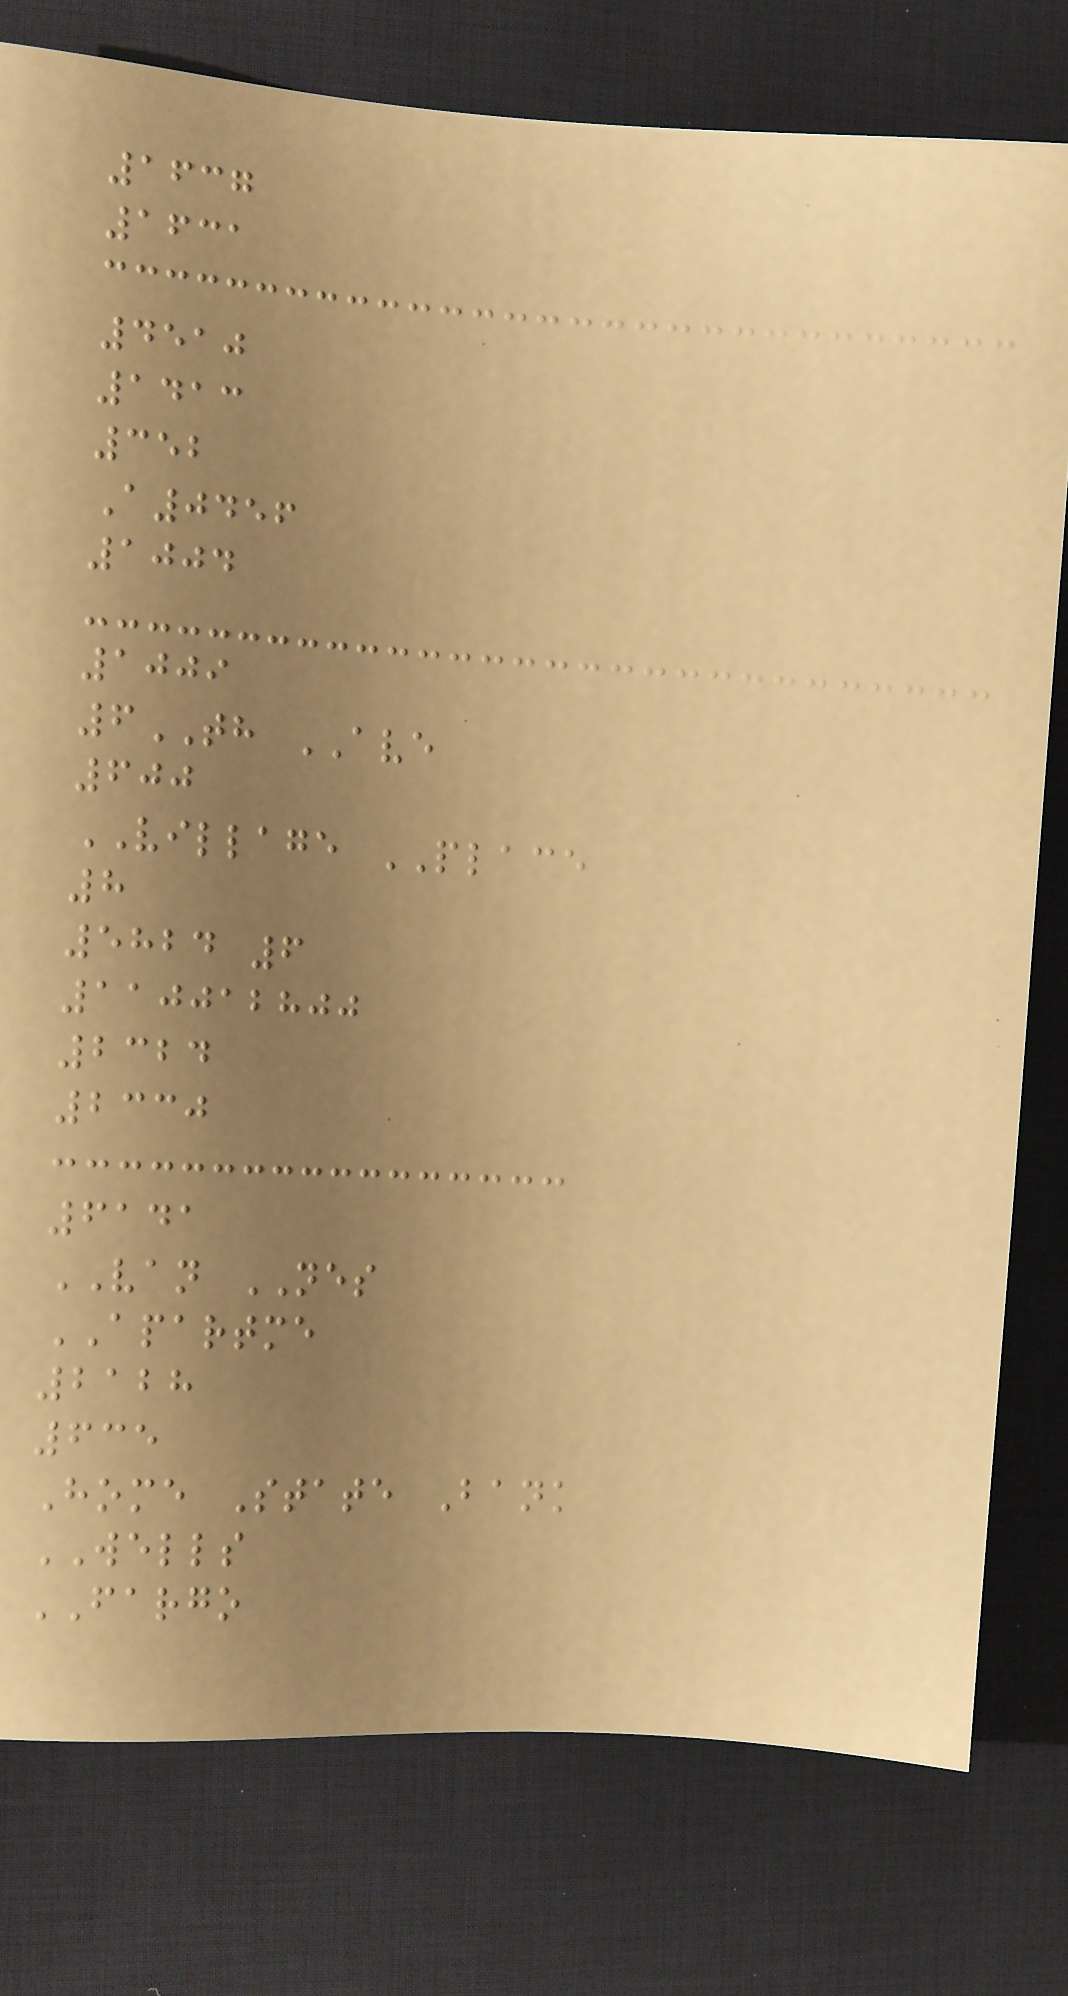1637
1631
4510
1413
352
A0456
1004
1009
6TH AVE
600
VILLAGE PLACE
8
5824 6
110012800
2324
2330
6141
VAN NES
APARTME
2128
635
Home State Bank
WELLS
FARGO
